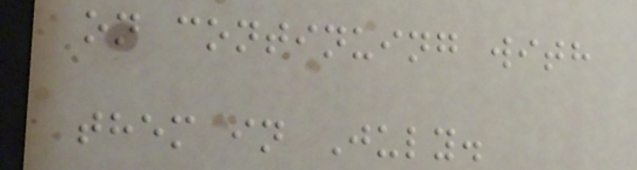on continuing with
them in July.
